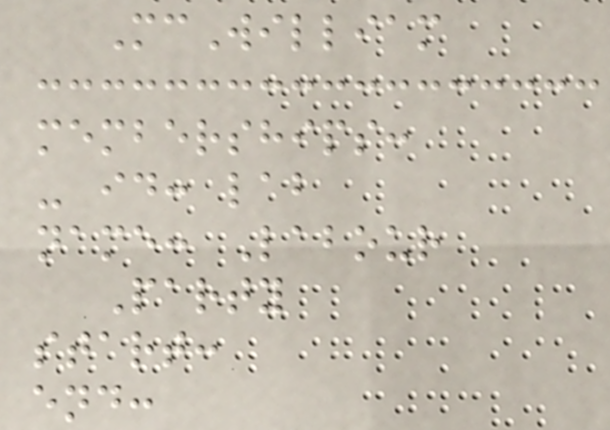McWilliam
memberships:
- id: lab
name: Labour
Party
start:
end:
